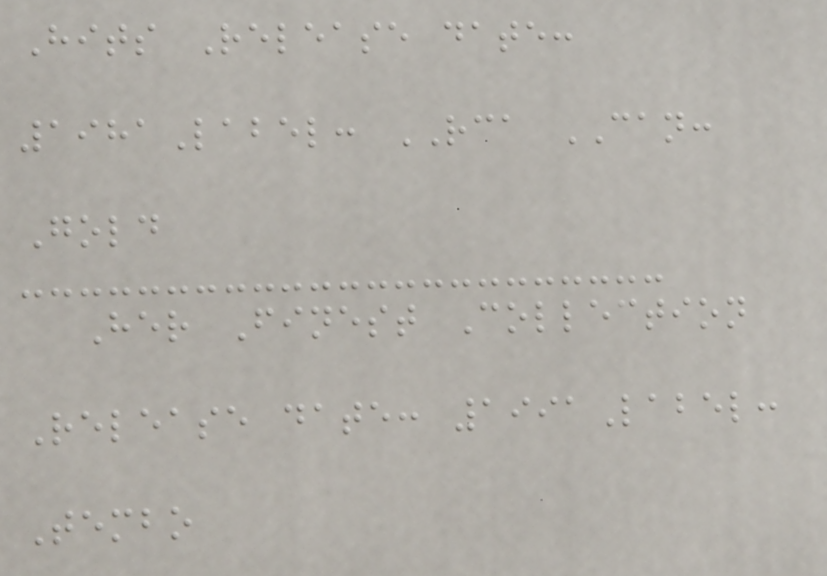Hits Release date:
1981Label: RCA CAN:
Gold
Her Finest Collection
Release date: 1991Label:
Tembo
